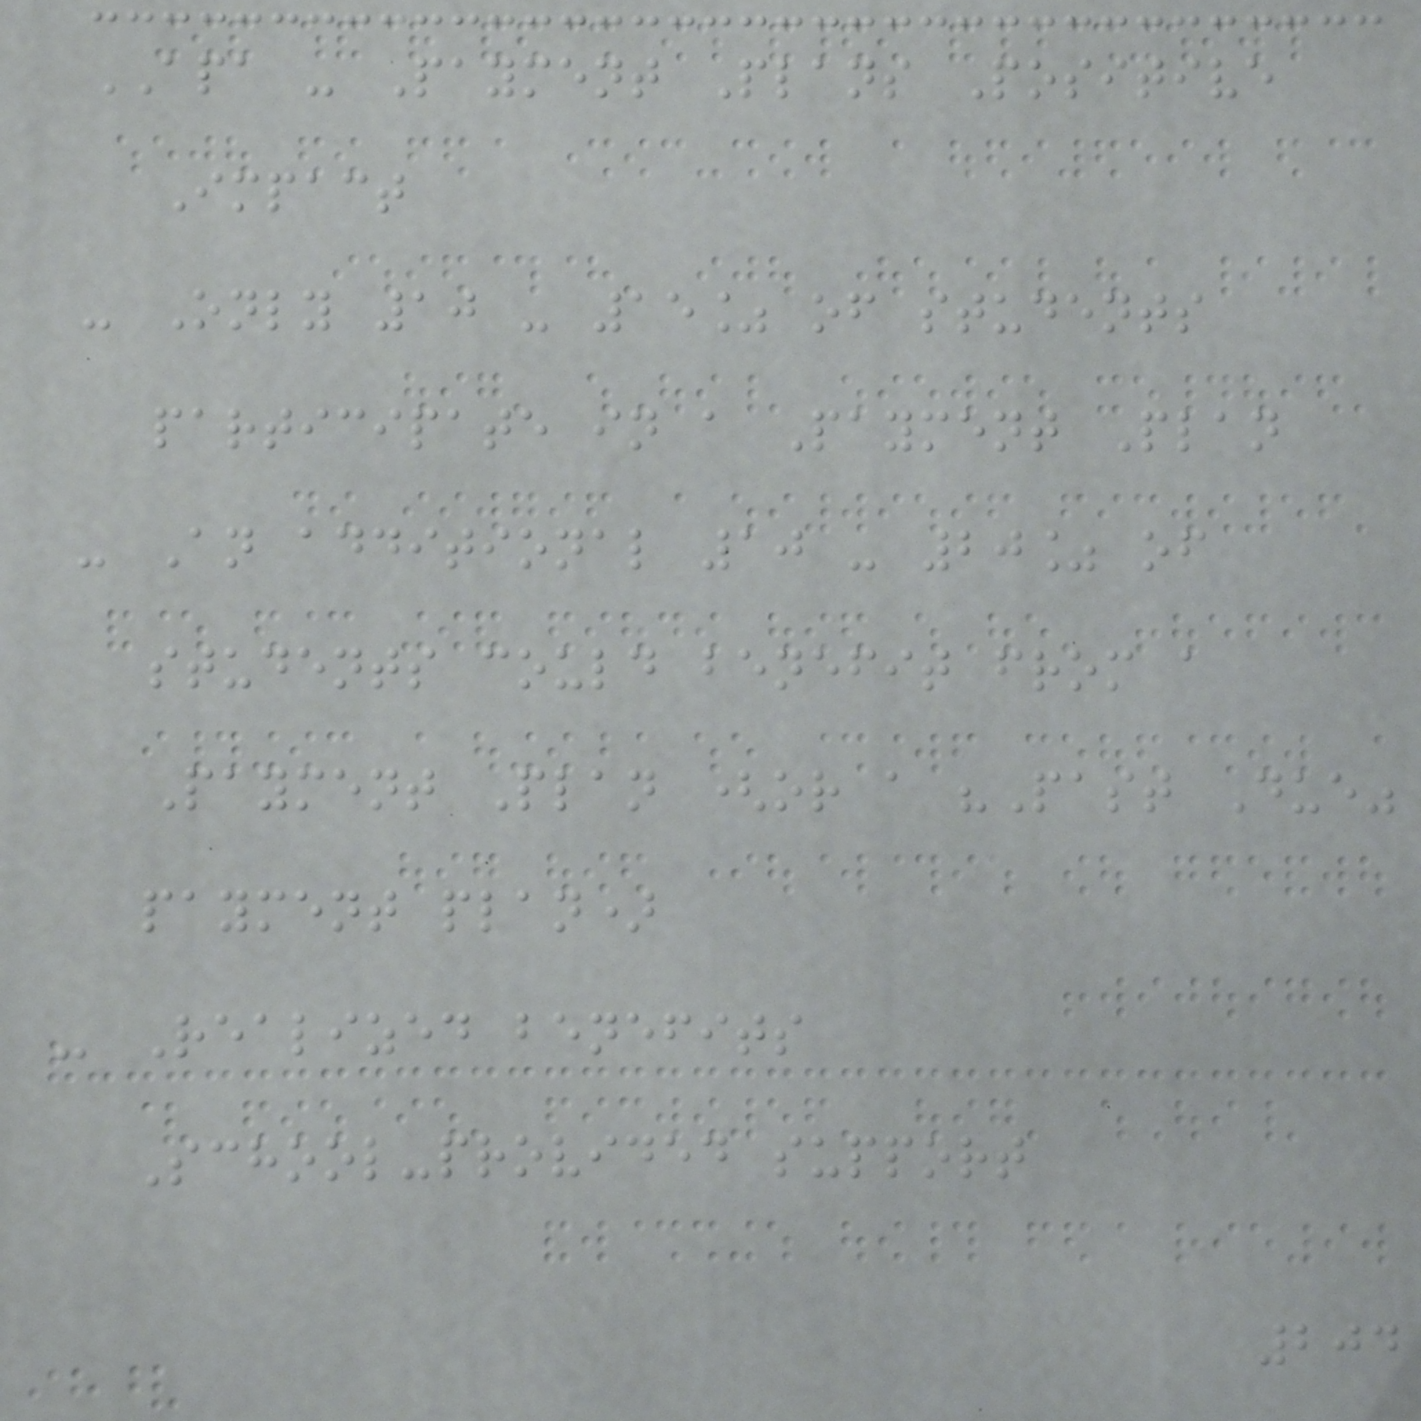APA - Payment Plans Positive
Impact
- Only 10 - 15% of students
participate in a Payment Plan
- An additional 10 - 20% of
students could benefit from a
Payment Plan (or a "Past Due"
payment plan)
- Realized benefits
School-provided support
204
